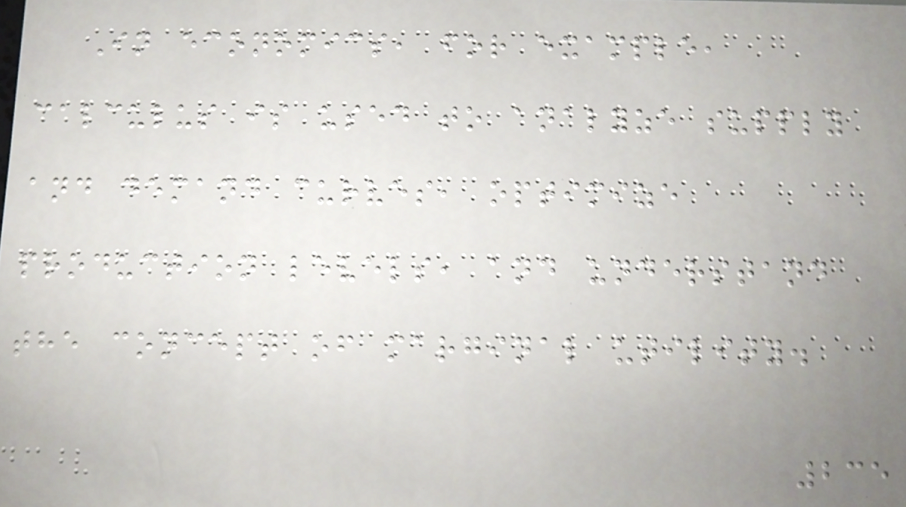In economics, for example,
calculus is used to analyze supply
and demand curves, optimize
production levels, and understand
the concept of marginal utility.
235
